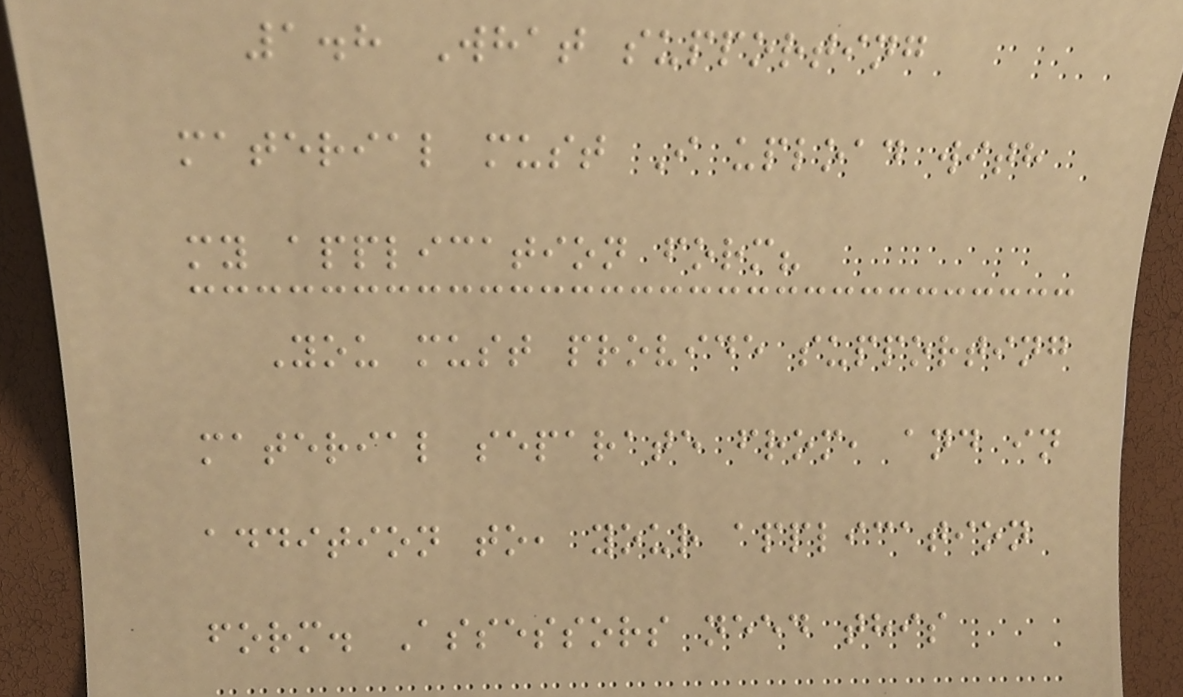1.8 What supporting
material must I upload with
my application form?
You must provide supporting
material separate from, and in
addition to, your application
form. Assessors need this
